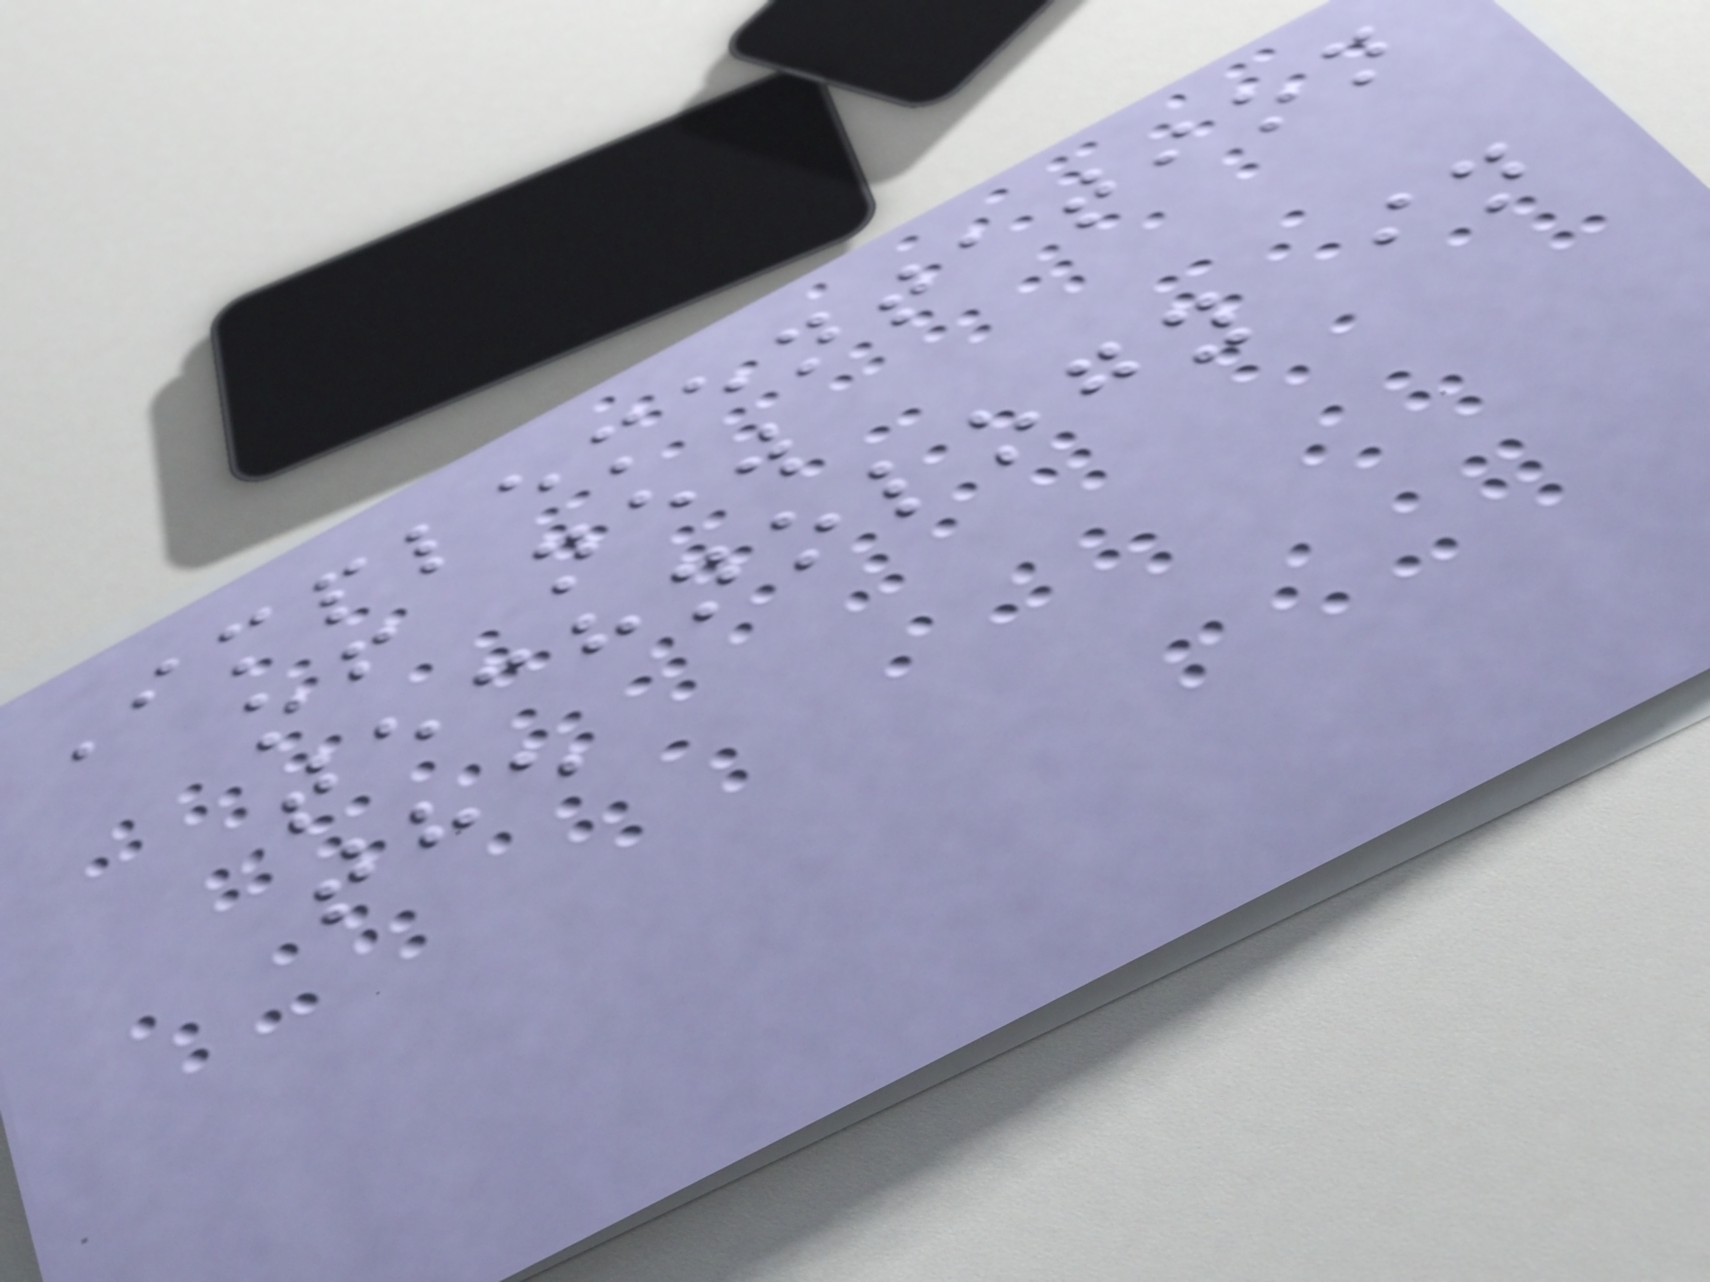Implementation
of new
technology in
the
